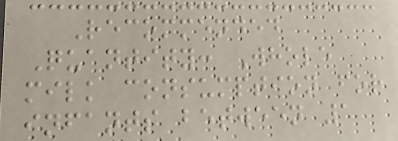Recommended
Quantity: Whole
milk consumption for
infants between 1
